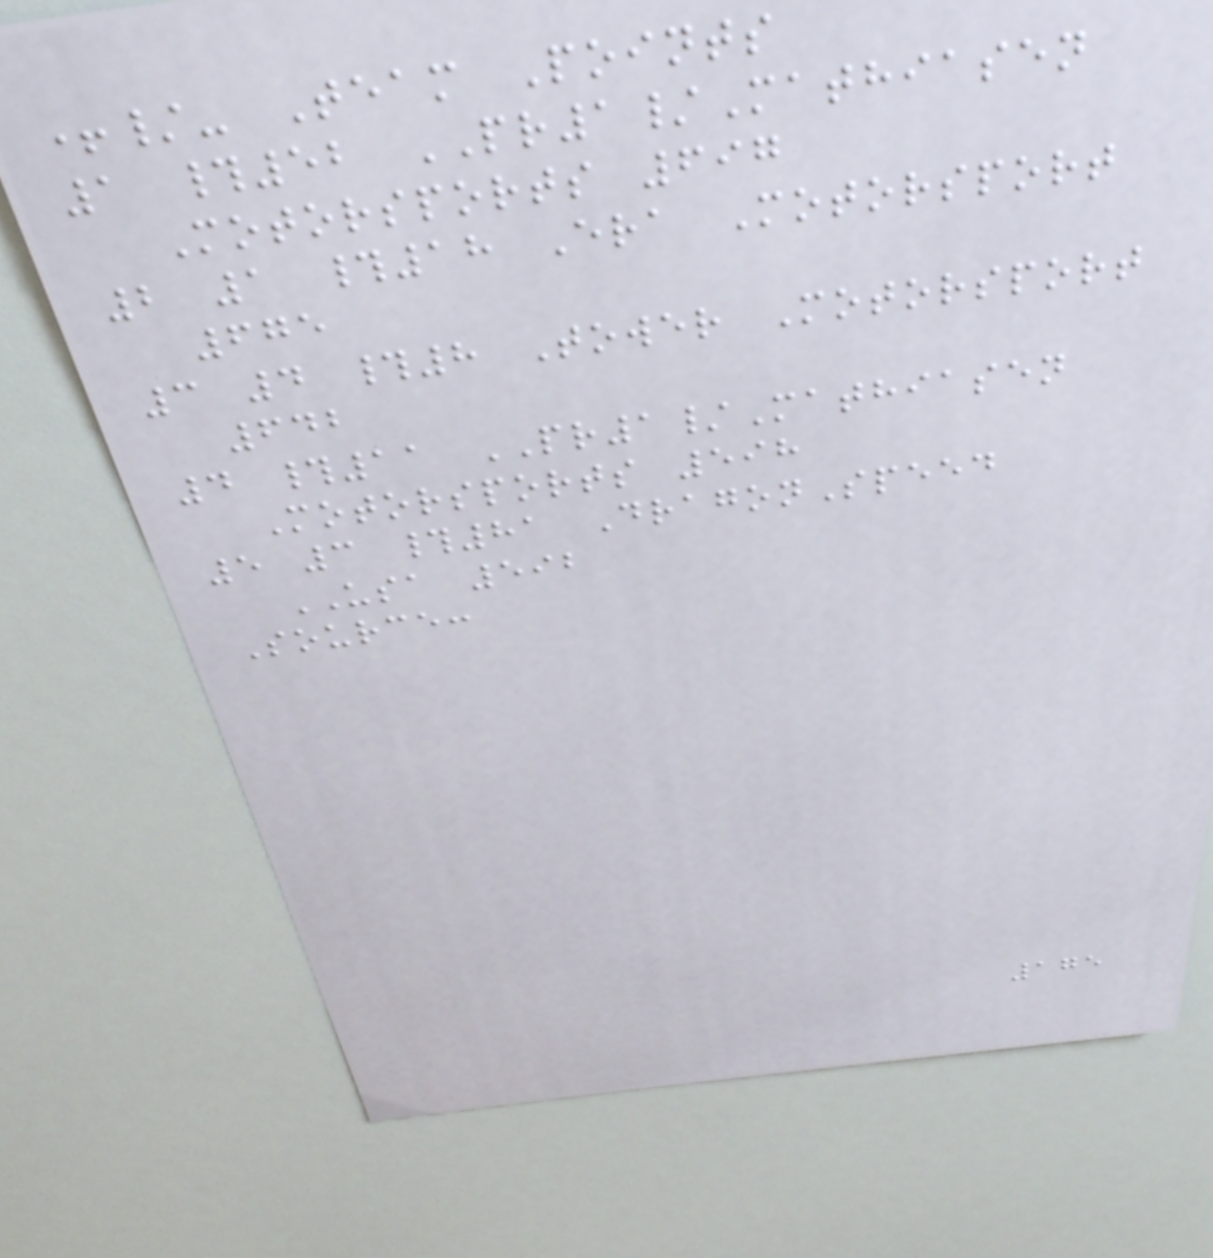+/- Team Points
1 #52 PR1/Mathiasen
Motorsports 697
2 1 #18 Era Motorsport
675
3 4 #8 Tower Motorsport
642
4 #11 PR1/Mathiasen
Motorsports 598
5 3 #81 DragonSpeed
USA 592
Source:
175
